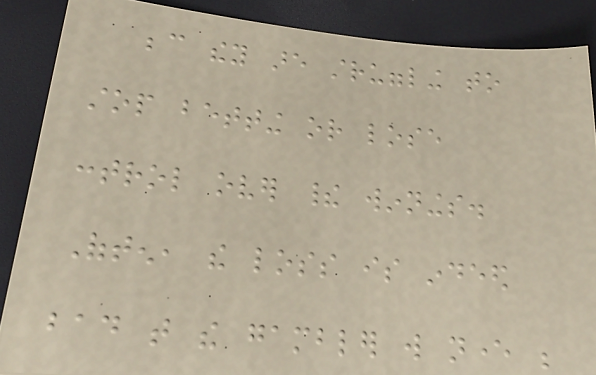because they are struggling to
stop betting or lose
control over their winnings.
Often, the loss is indeed
bad that the gambler will never be
